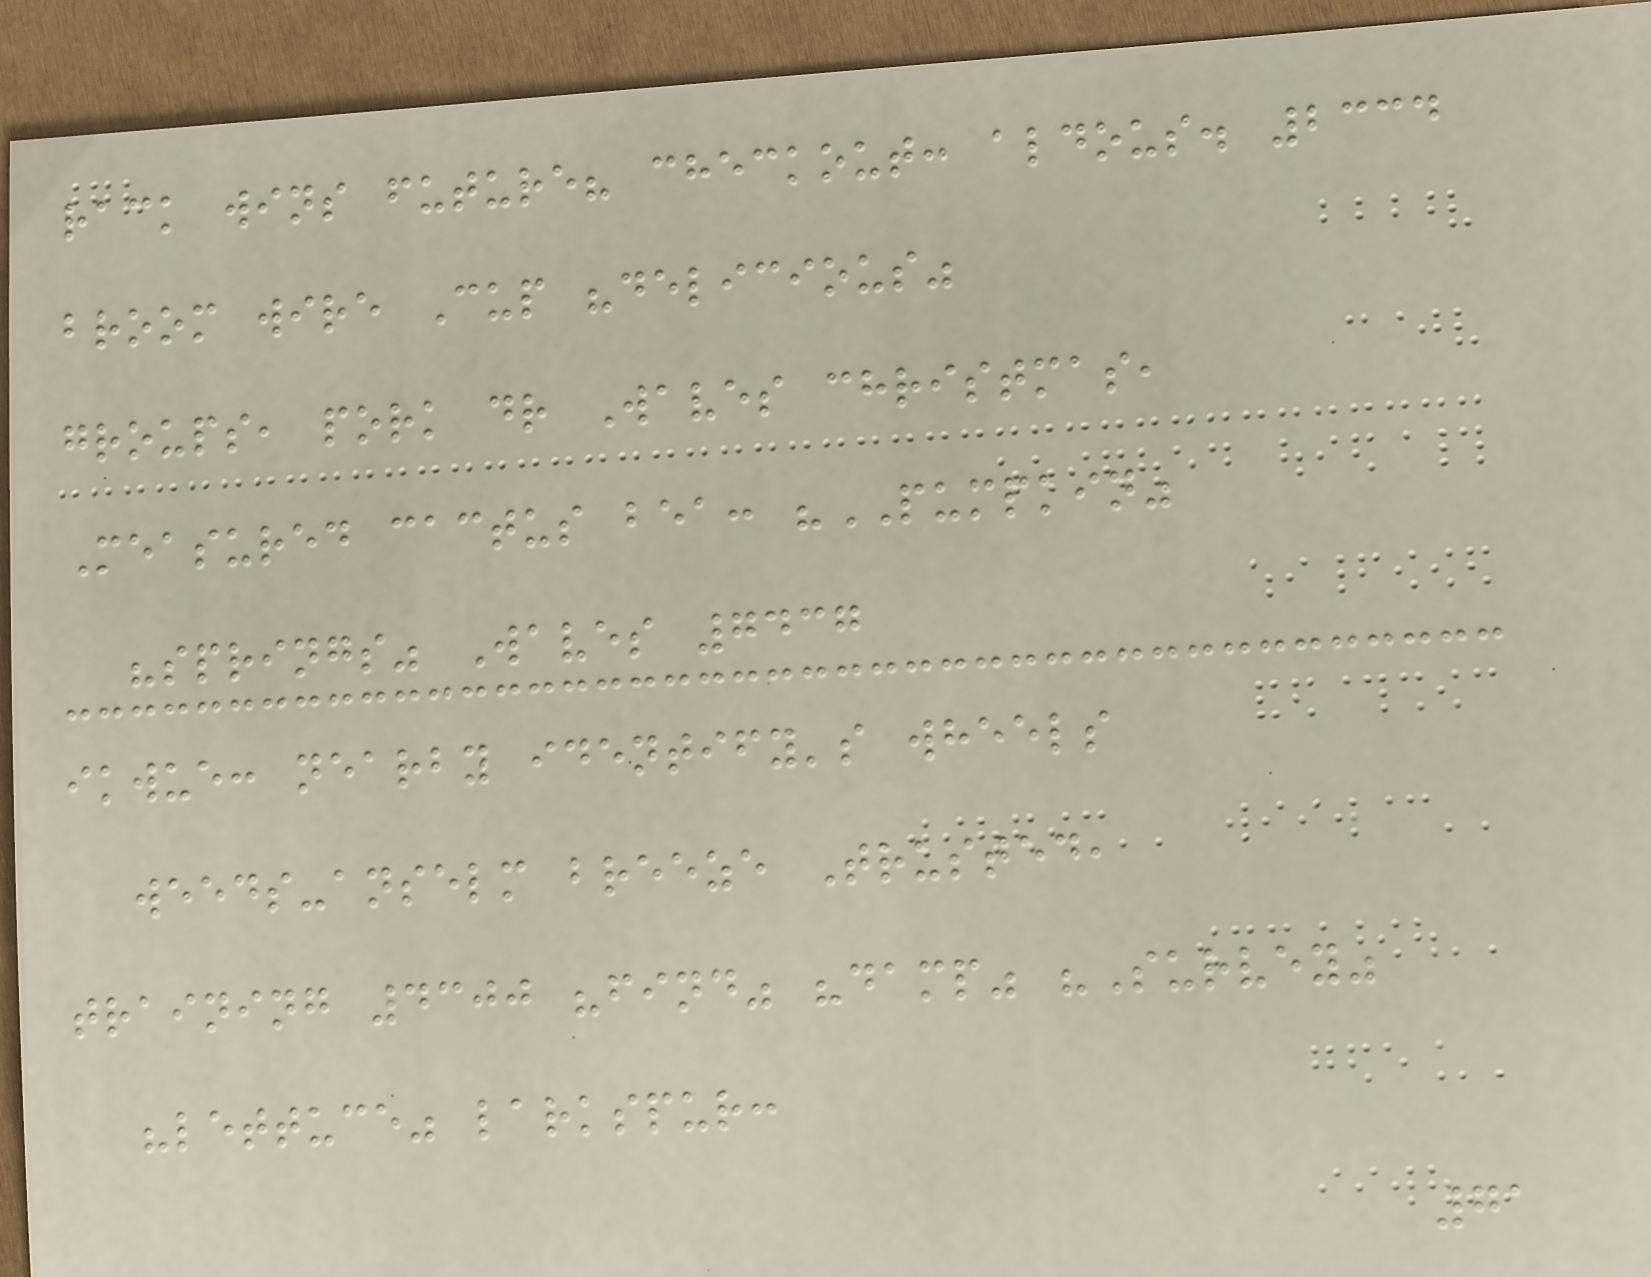rack wins future? checkout: aldous. 2334
broom wire Cup "delicious"
groups, pork dr Waves christmas,
Measured cactus bea: "PUMPKIN"
"springs" Waves 7437
ikwue: nearby identify's wheels
weeds-anselm breeze Trusted,
training 4300 "find" "damp" "Survey"
"lettuce" larkspur:
71
